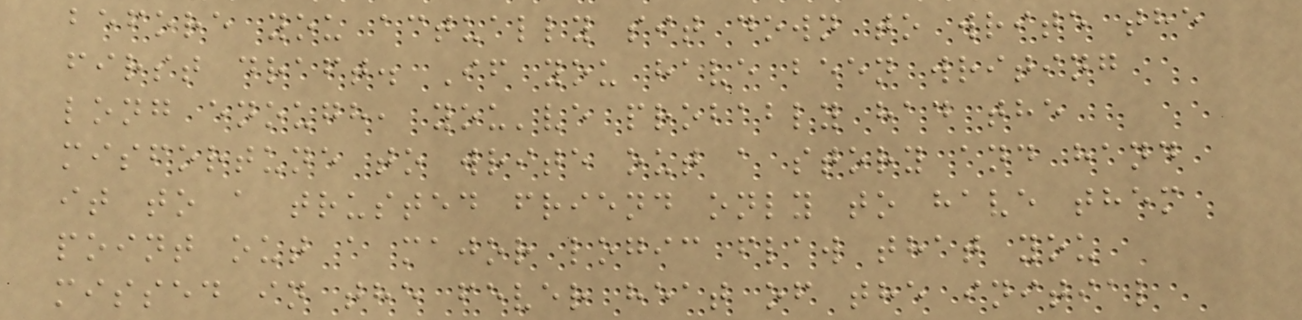before you actually sit down to write the
first draft. If you have been writing
long enough, you've probably had the
misfortune to write out a story and hand
it to a trusted friend only to have them
point out a major logic flaw that you
missed in the fever heat of the initial
